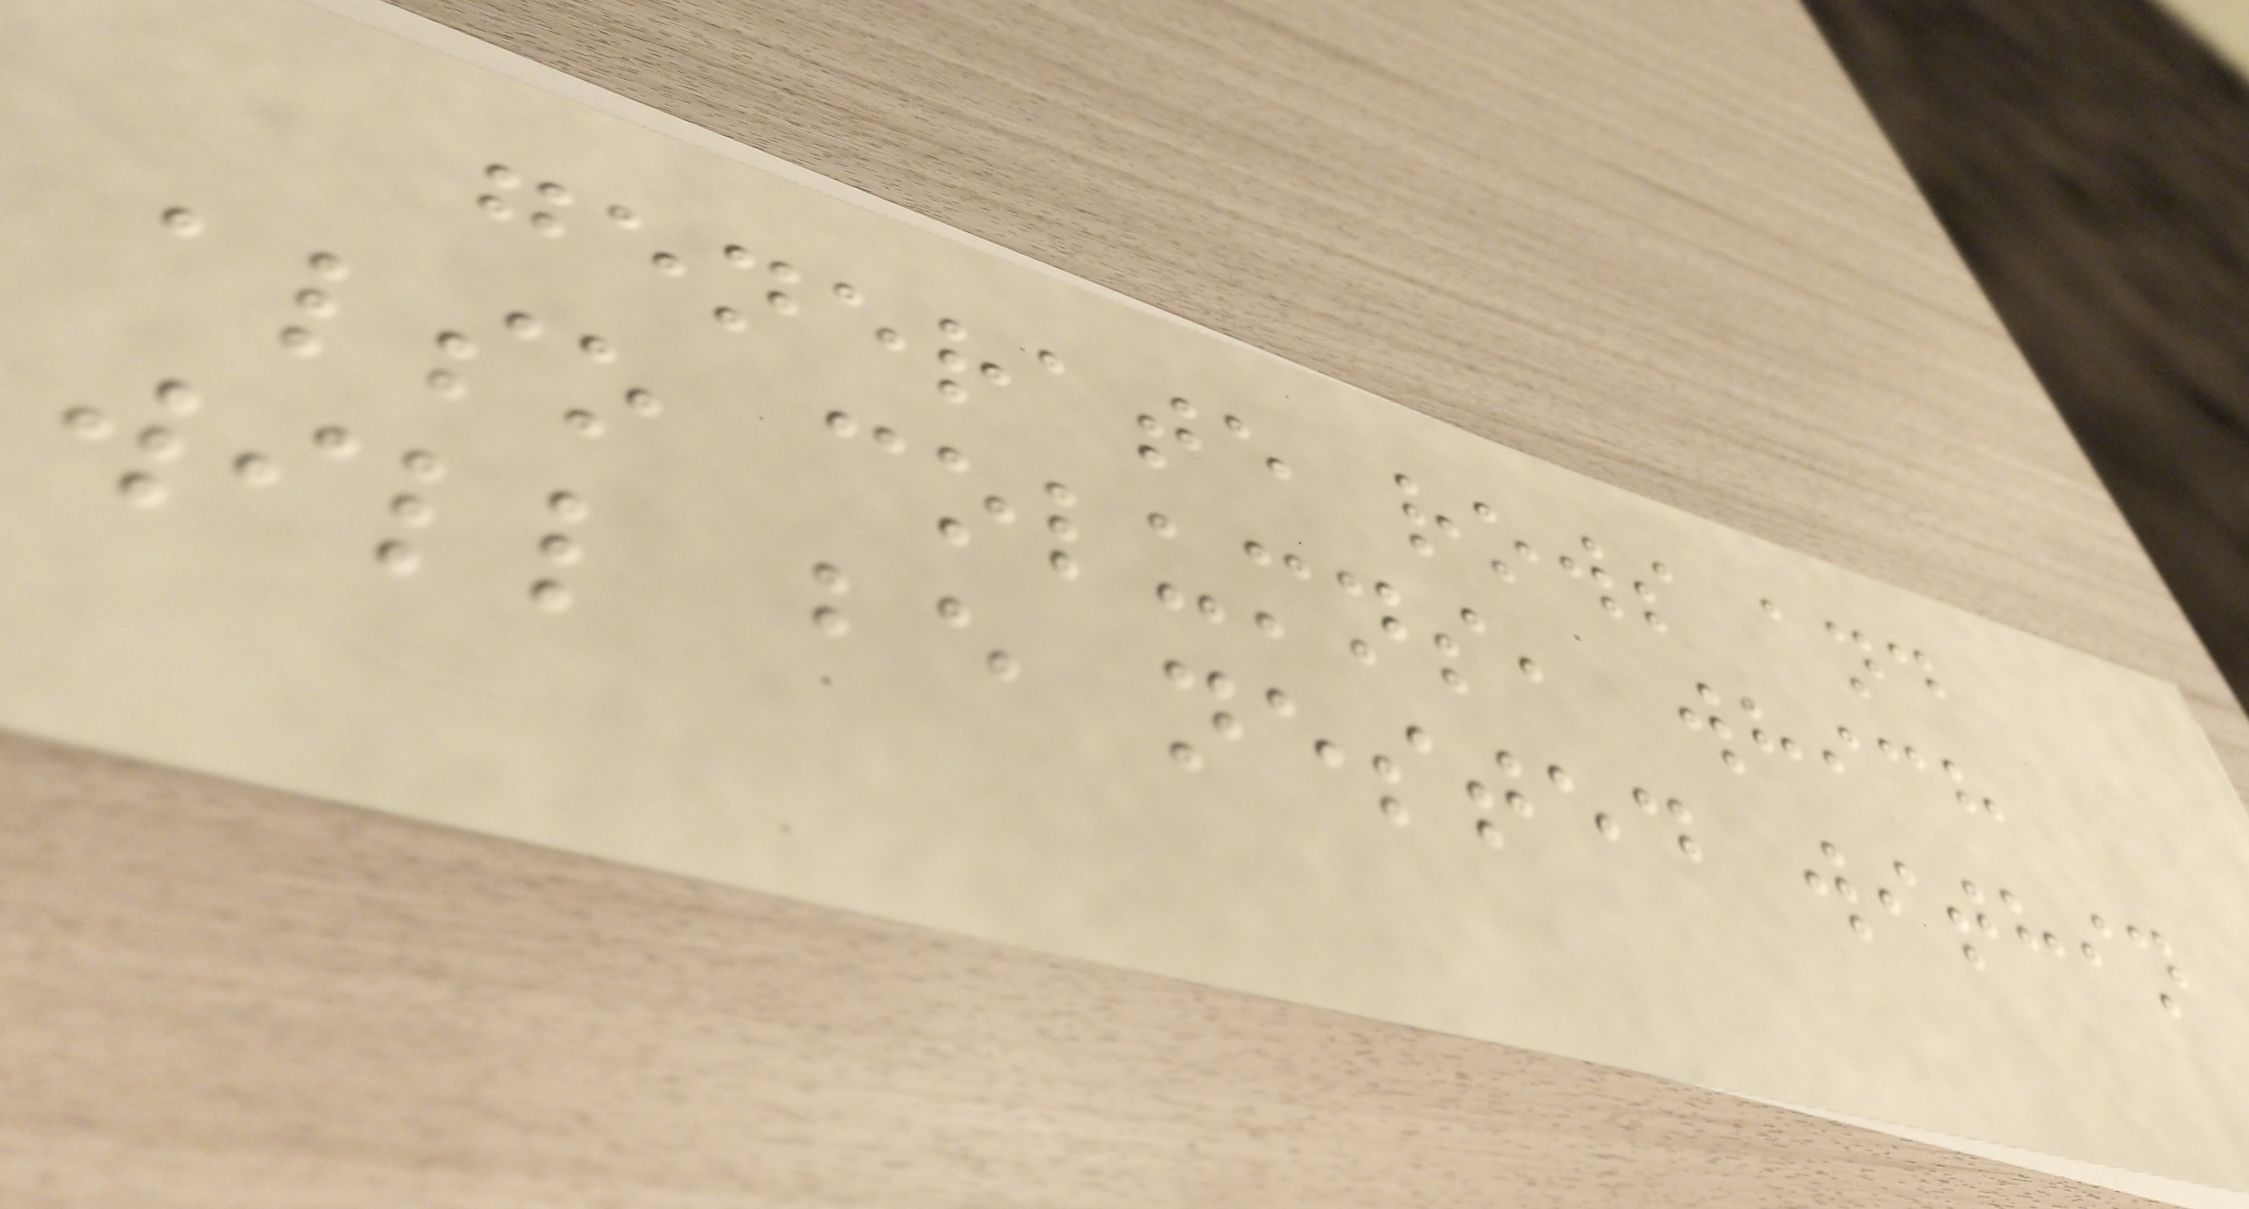generate rows and
also columns, which
will be nested within
